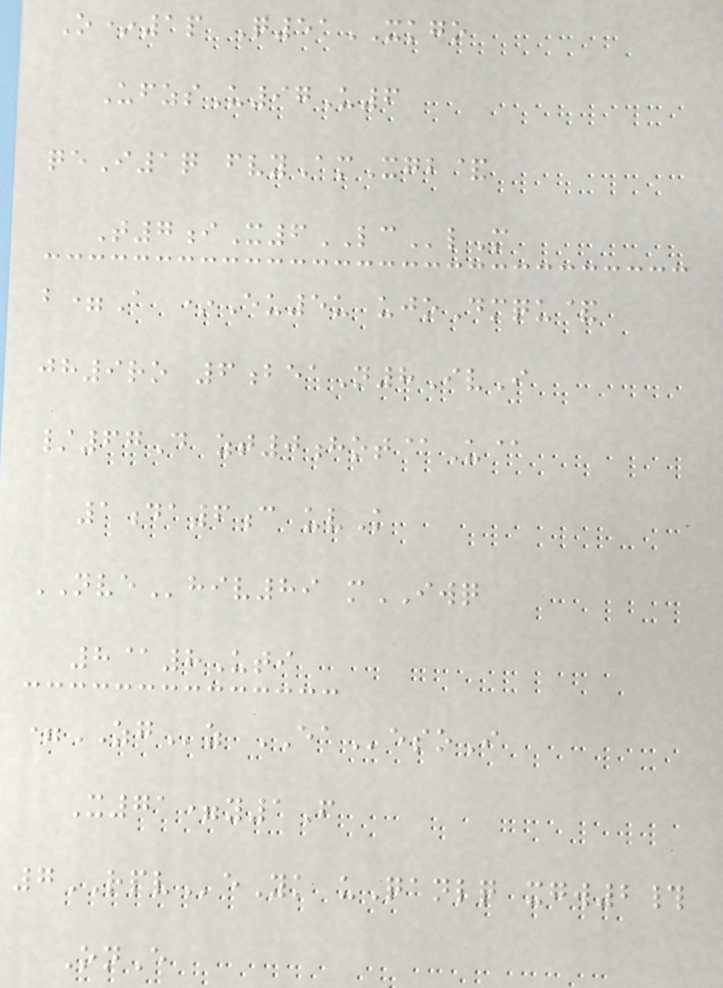O*1p Q51XKGO
UfzsU97U6
qeI1q fvyAmXgb&
T7iX6LClM
b=A *Eu5u ujoDmqu&
jh9ro 6beaN8IvI
/67D zt0hot@U@
1da6c uvK
NVEhiv89 mIWQ
8@8Uti
=ZGz EAesoI
X71=y1F
7RPVeYk uQanlq xgw2#
OnE
